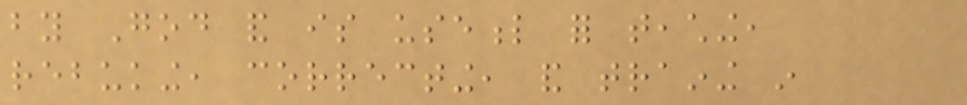by God and is useful for teaching,
rebuking, correcting, and training in
